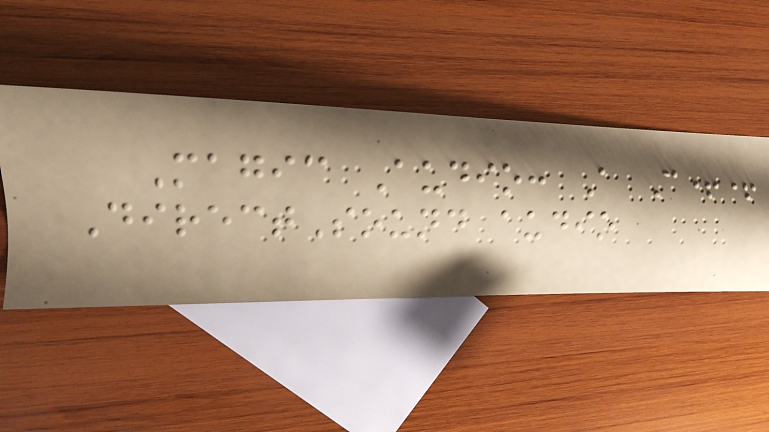Magic Audio: A C++
DirectSound audio
